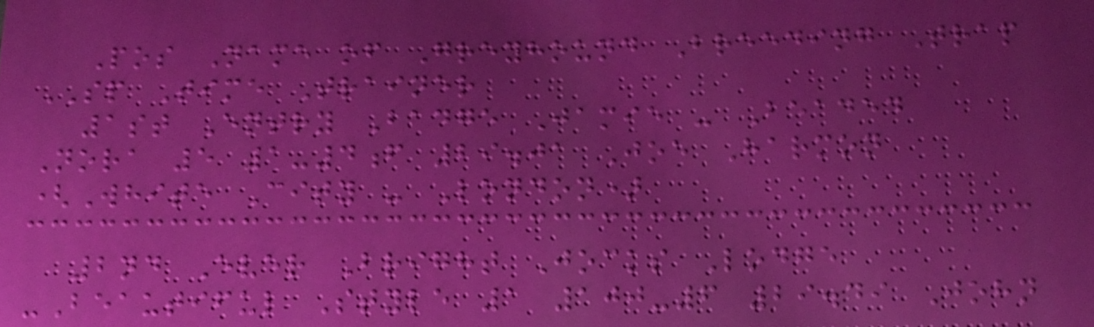Pos Name of Greyhound Breeding Trap
SP Time Trainer
1st Entry Badge Jamie - Beaded
Nora 5 1-4f 29.01 Joe Harmon
(White City - London)
2nd Ever Bright Jocks Lodge
-Beautiful Style 1 100-6 29.49 John
